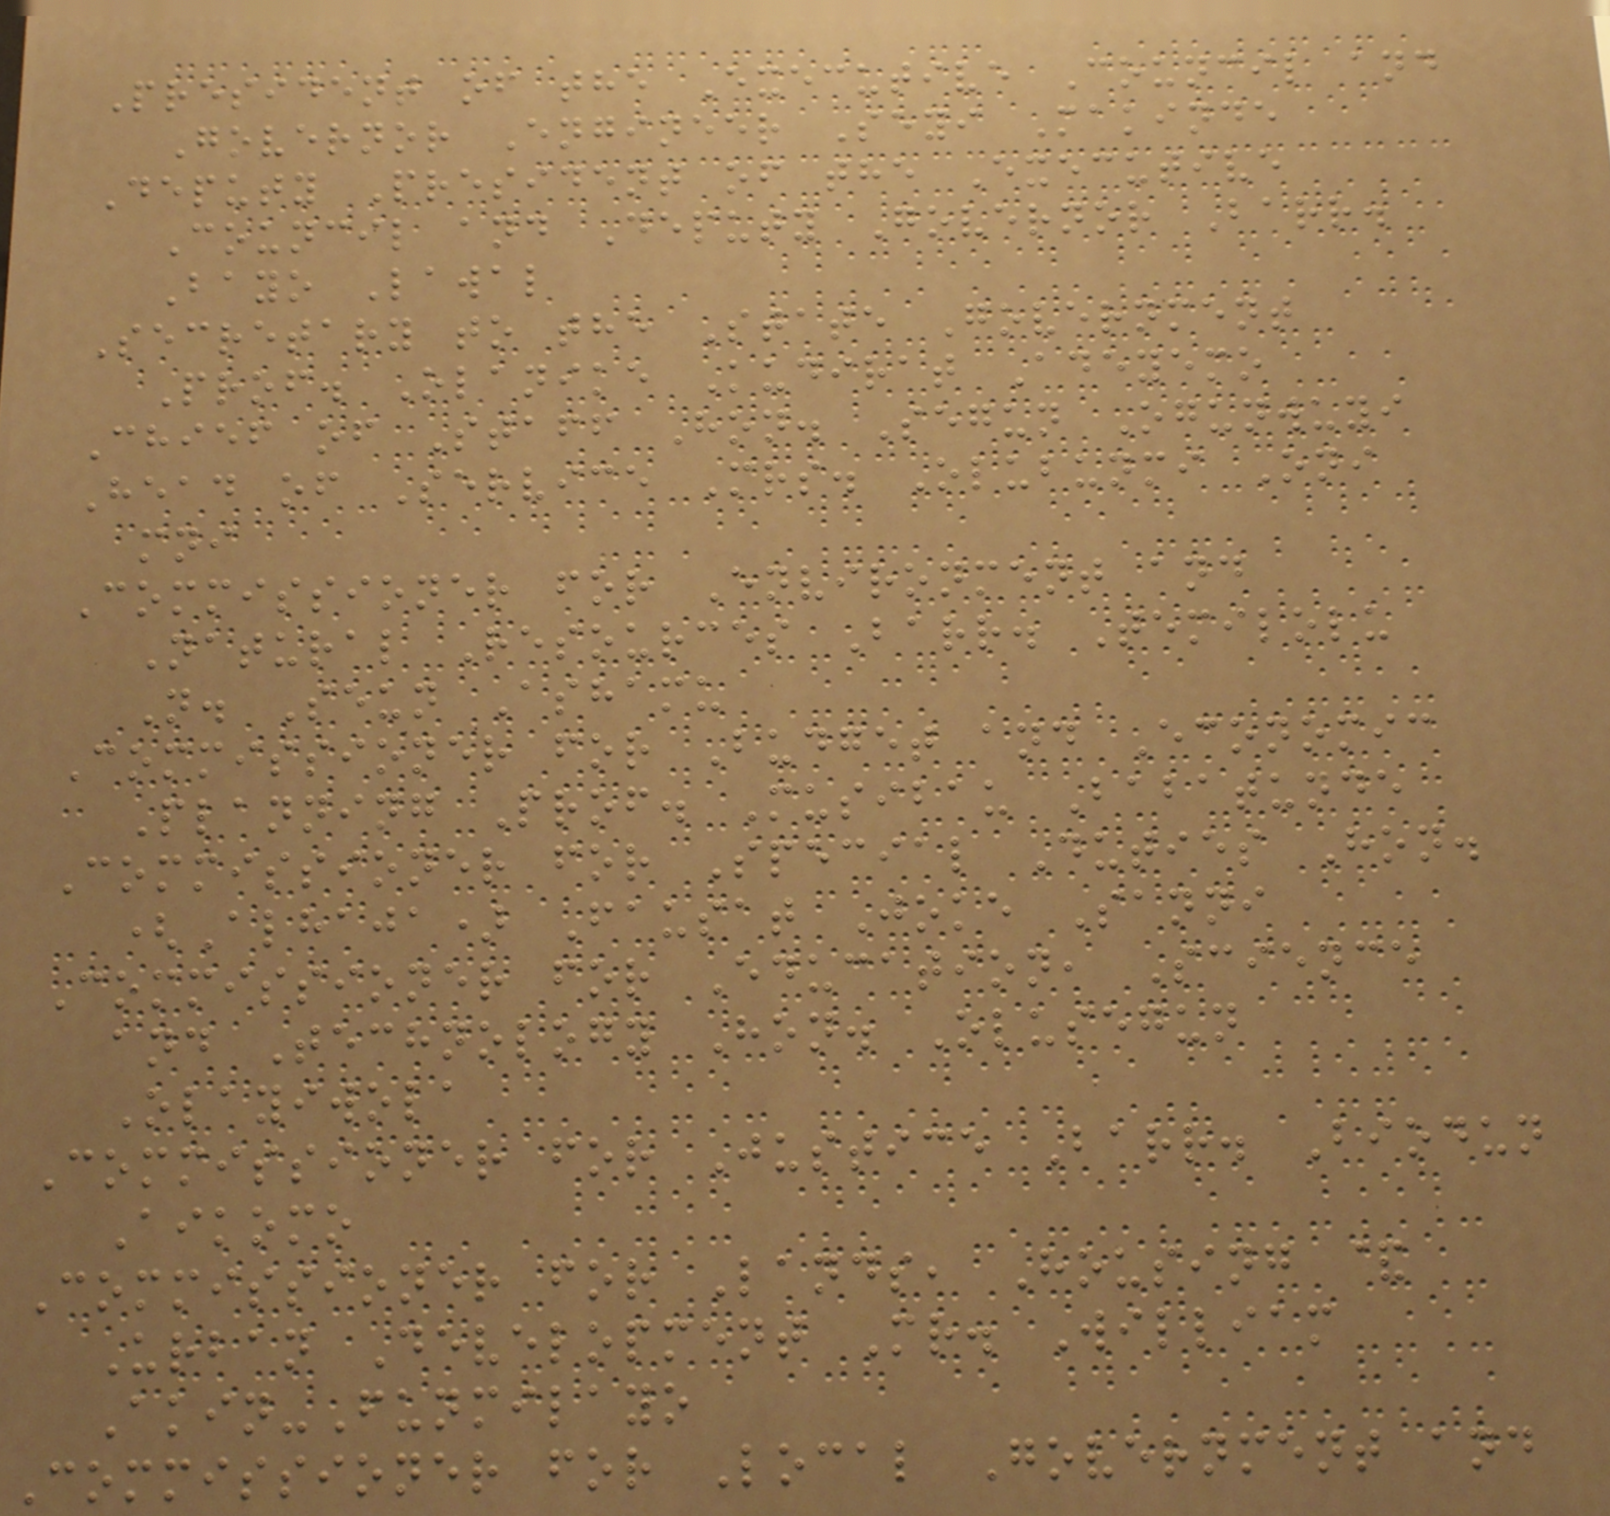President of the Executive Council and
Governor Engineer Seyi Makinde
Deputy President of the Executive
Council and Deputy Governor Barr.
Bayo Lawal
Secretary to the State Government
Prof. Olanike Kudirat Adeyemo
Chief of Staff Hon. Segun Ogunwuyi
Head of Service Mrs. Olubunmi Oni
mni
Commissioner for Environment and
Natural Resources Barr. Temilolu
N. Seun Ashamu
Commissioner for Budget and Economic
Planning Prof. Musibau Babatunde
Commissioner for Special Duties Hon.
(Alhaja) Fausat Joke Sanni
Commissioner for Education, Science
and Technology Hon. Olusegun
Olayiwola
Commissioner for Justice Barr. Biodun
Aikomo
Commissioner for Lands, Housing &
Urban Development Mr. William
Akin-Funmilayo
Commissioner for Local Government and
